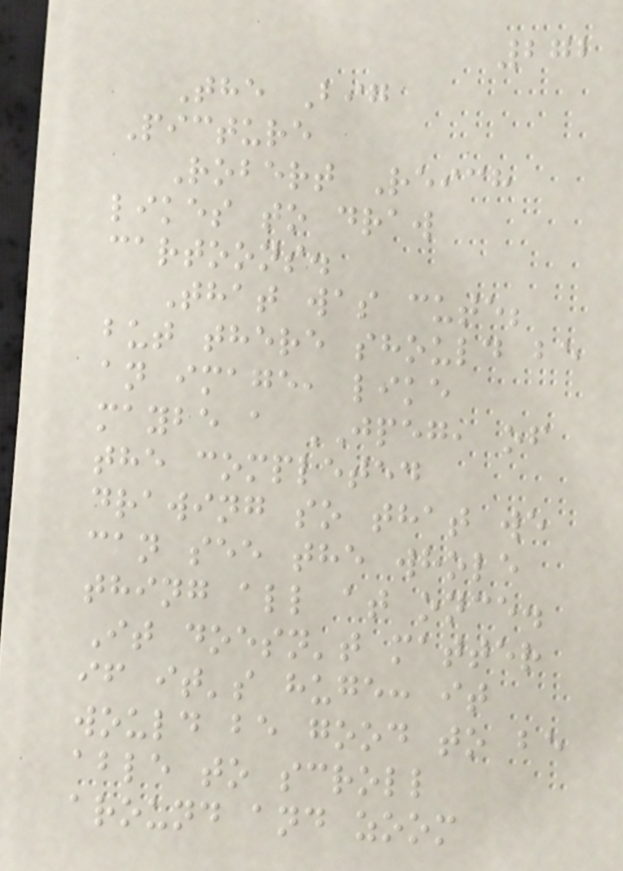272
The Big
Picture
Robert Reich
likes to draw
cartoons.
That was cute;
but there should be
an image, like
maybe a JPEG, of
the completed
drawing so that we
can see the whole
thing all at once.
It doesn't matter
if it's huge: it
would be good to be
able to scroll
around and zoom
